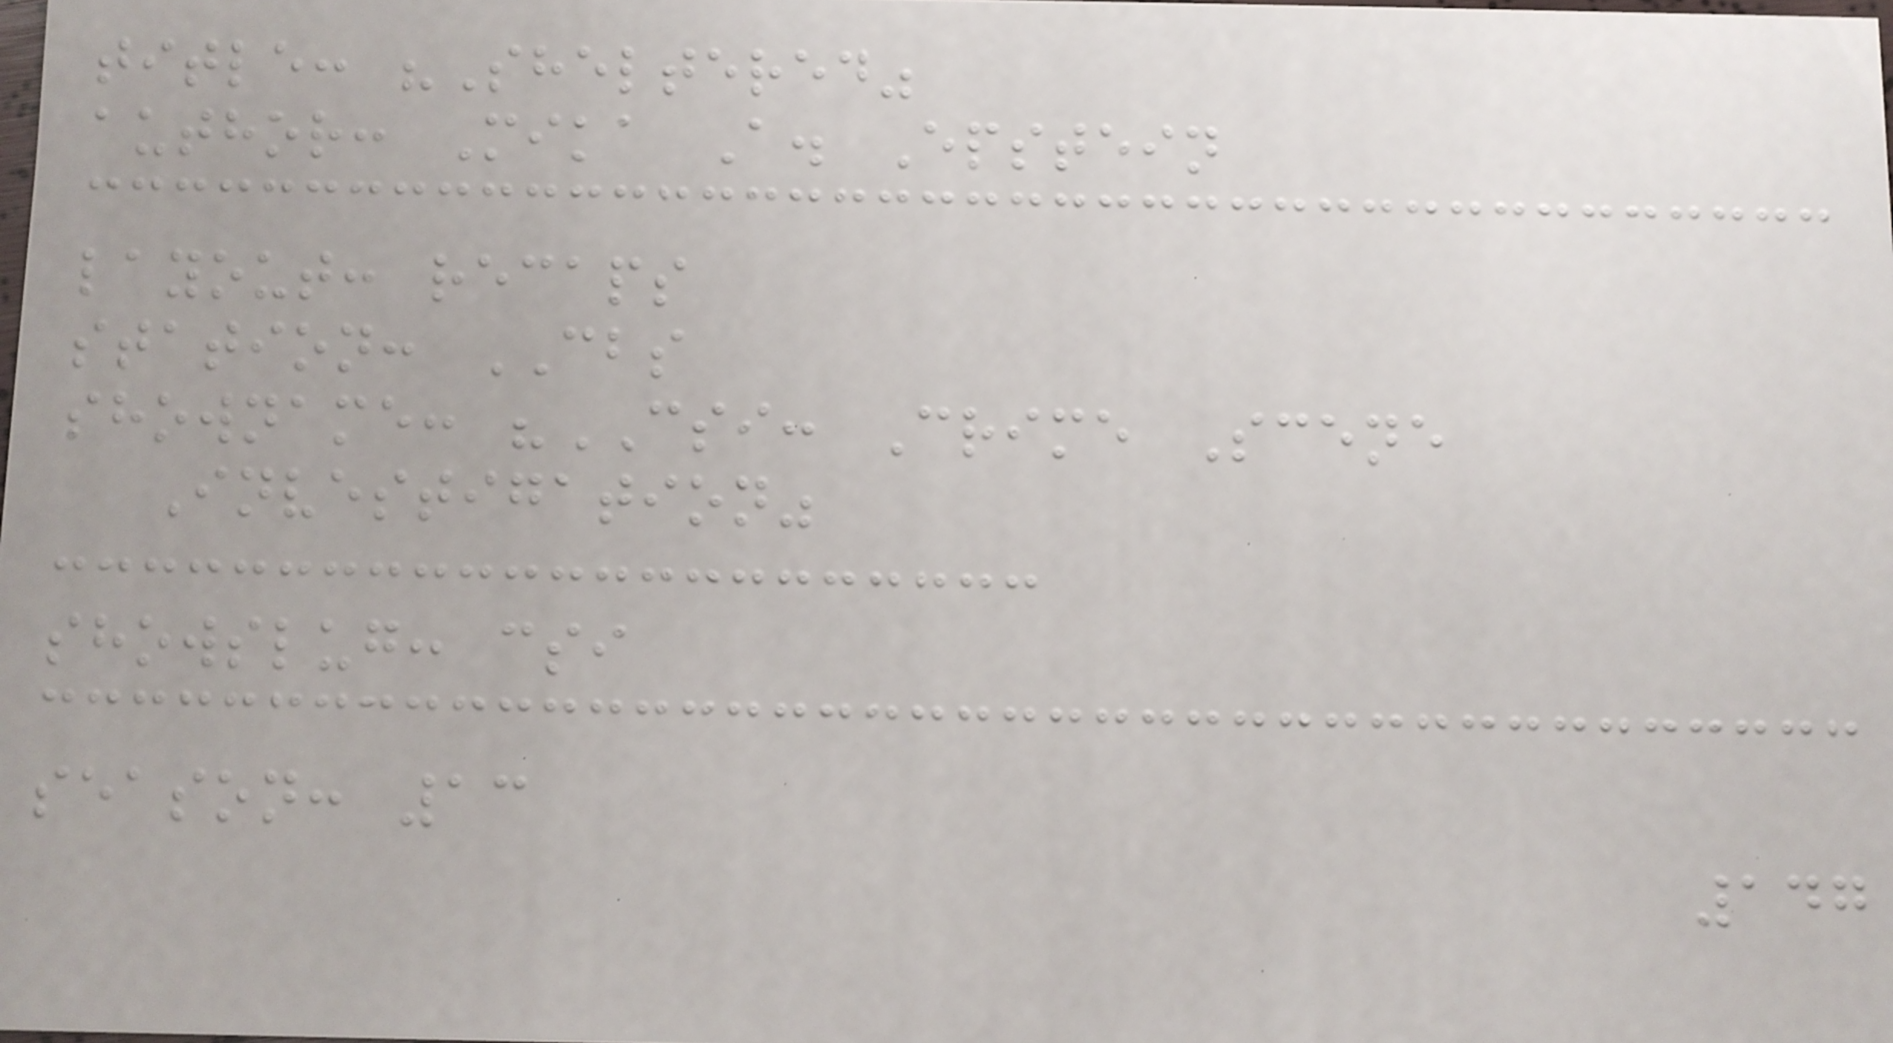title: "Sheltered"
author: Mika A. Epstein
layout: recaps
station: CBS
showname: "CSI: Crime Scene
Investigation"
showslug: csi
season: 13
147
